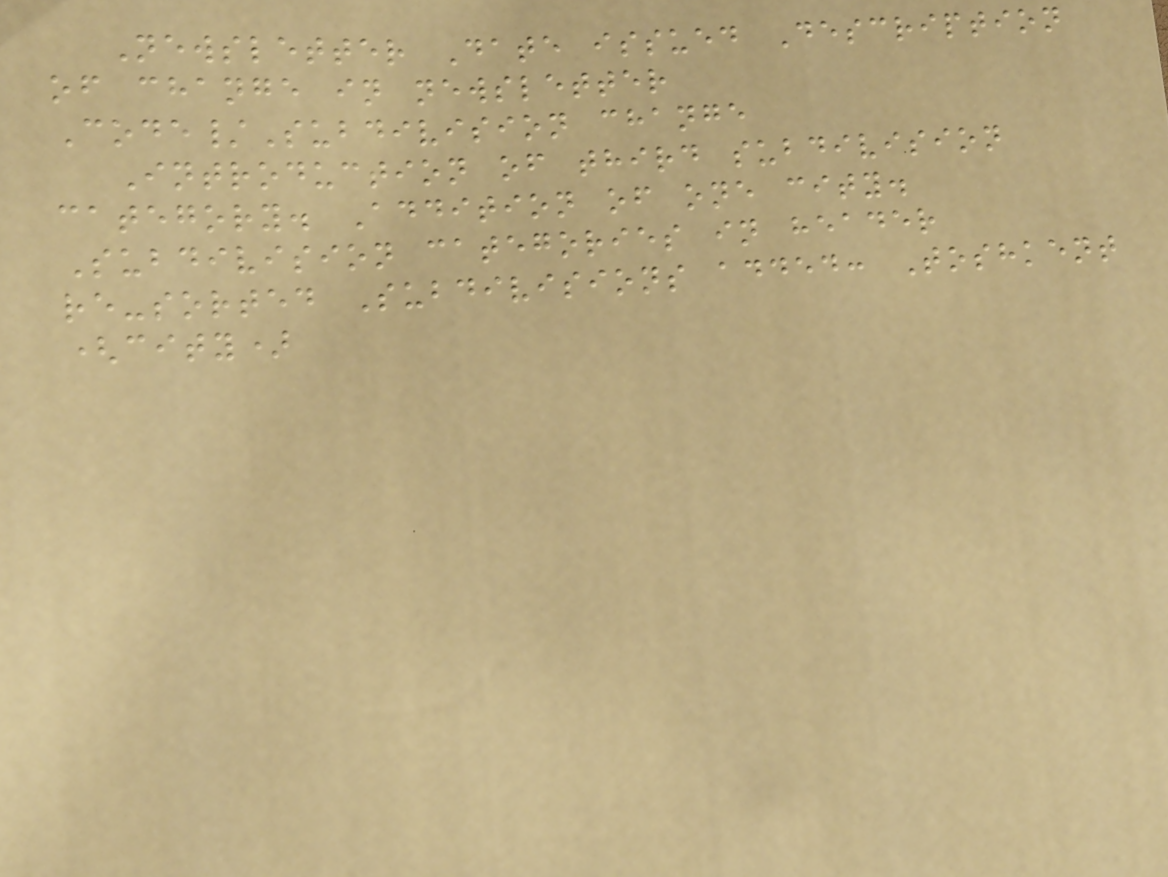Newsletter Date issued Description
of change in newsletter
Code/Subdivision change
Introduction of third subdivision
category. Addition of one city.
Subdivision categories in header
re-sorted Subdivisions added: Toshkent
(city)
